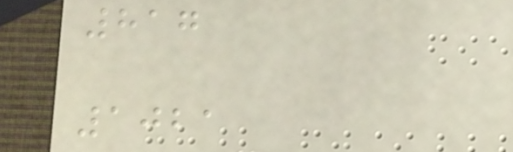817
1021
